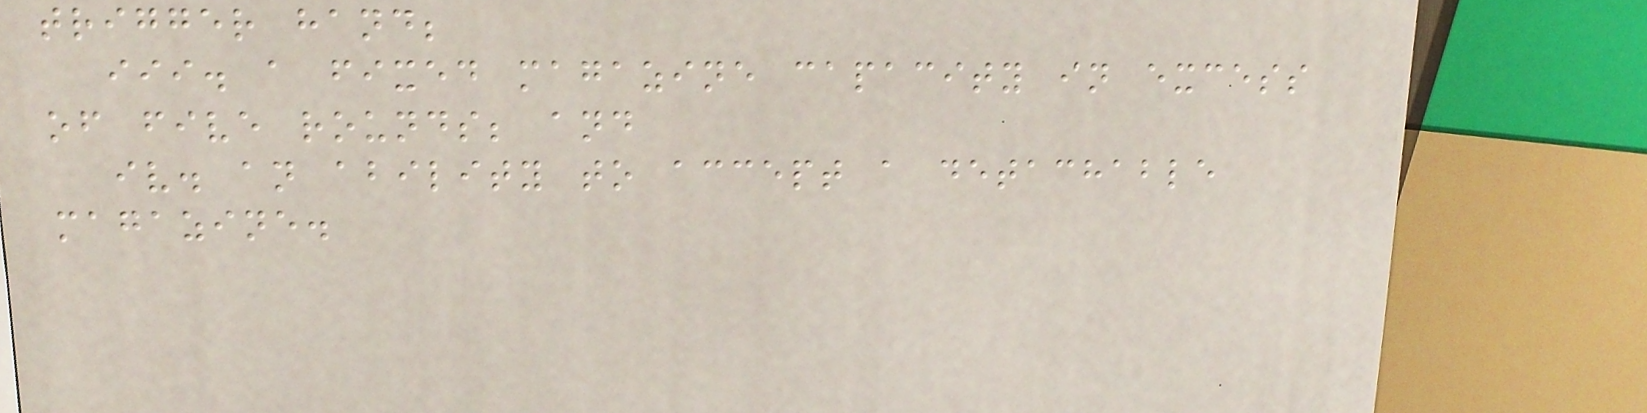trigger hand;
iii. a fixed magazine capacity in excess
of five rounds; and
iv. an ability to accept a detachable
magazine.
